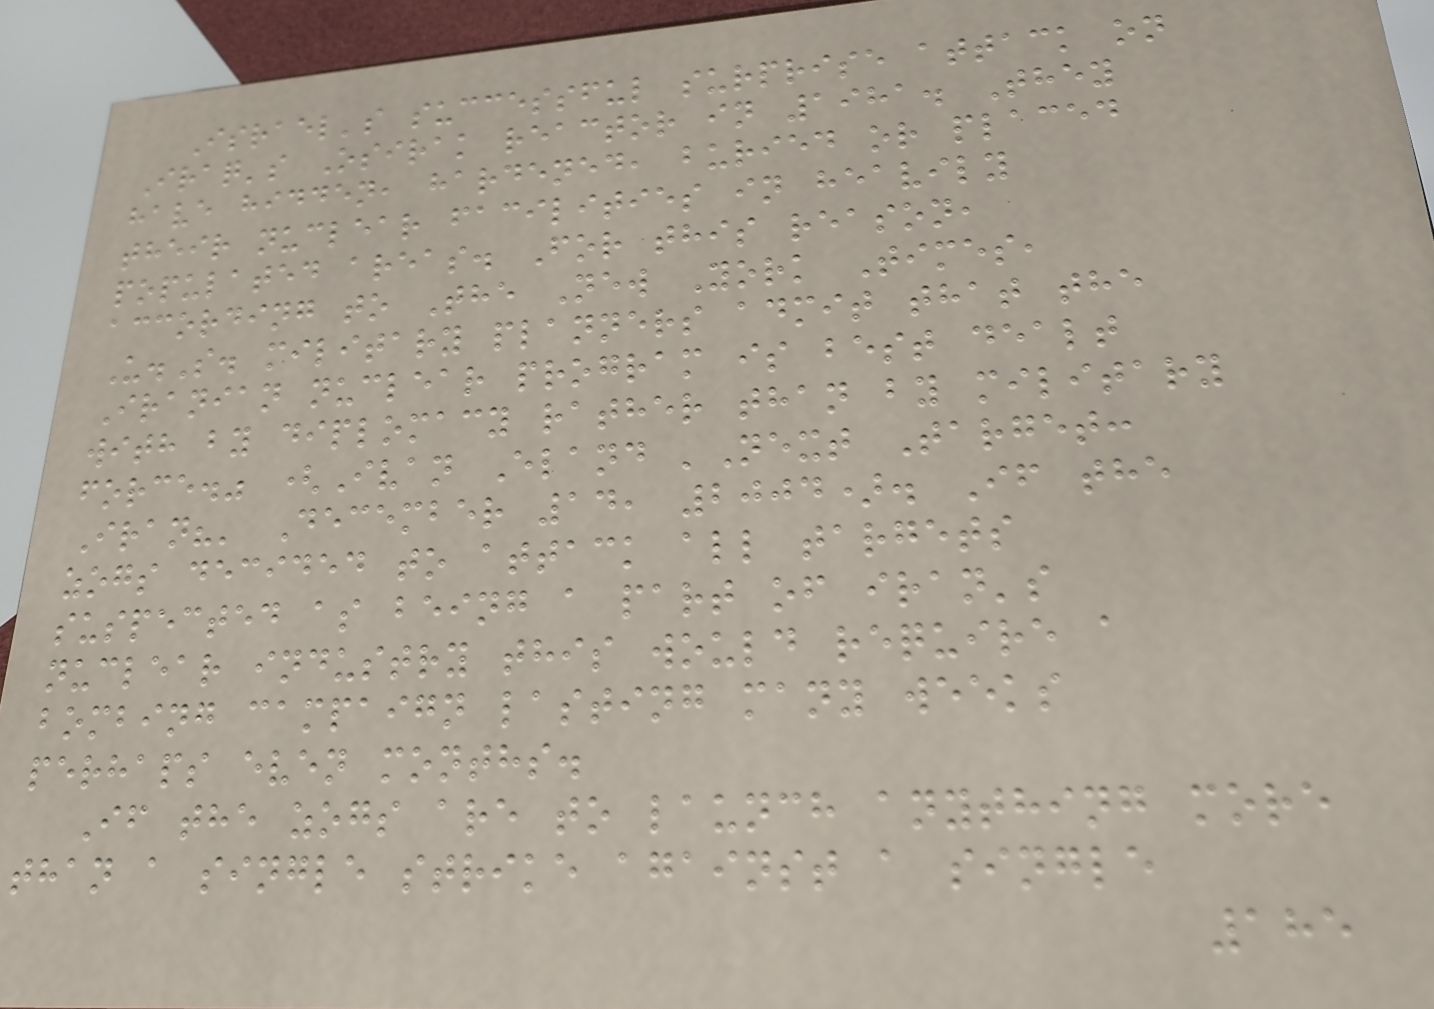Israel's successful surprise attack on
Iraq's Osirak reactor in 1981. They
have hidden, hardened, buried or placed
their nuclear facilities in heavily
populated areas. For this reason,
according to The New York Times,
U.S. military planners admit that the
Iranian nuclear program is best dealt
with by diplomacy rather than by military
force." (Ivan Eland 'Next Target:
Iran?' December 14, 2004). If the
zogs decided to attack all targets
suspected as being a part of iran's
nuclear industry this would require a
bombing campaign lasting many weeks
perhaps even months.
If the zogs are to launch anything more
than a single strike against a single
185
